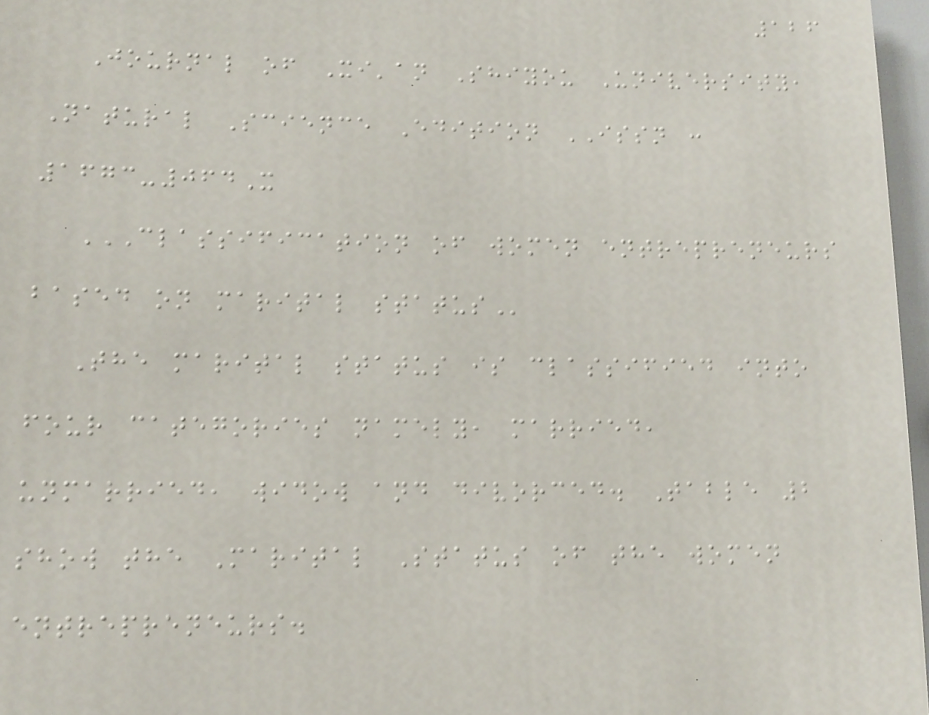126
Journal of Xi'an Shiyou University,
Natural Science Edition ISSN :
1673-064X
CLASSIFICATION OF WOMEN ENTREPRENEURS
BASED ON MARITAL STATUS
The marital status is classified into
four categories namely, married,
unmarried, widow and divorced. Table 2
show the Marital Status of the women
entrepreneurs.
